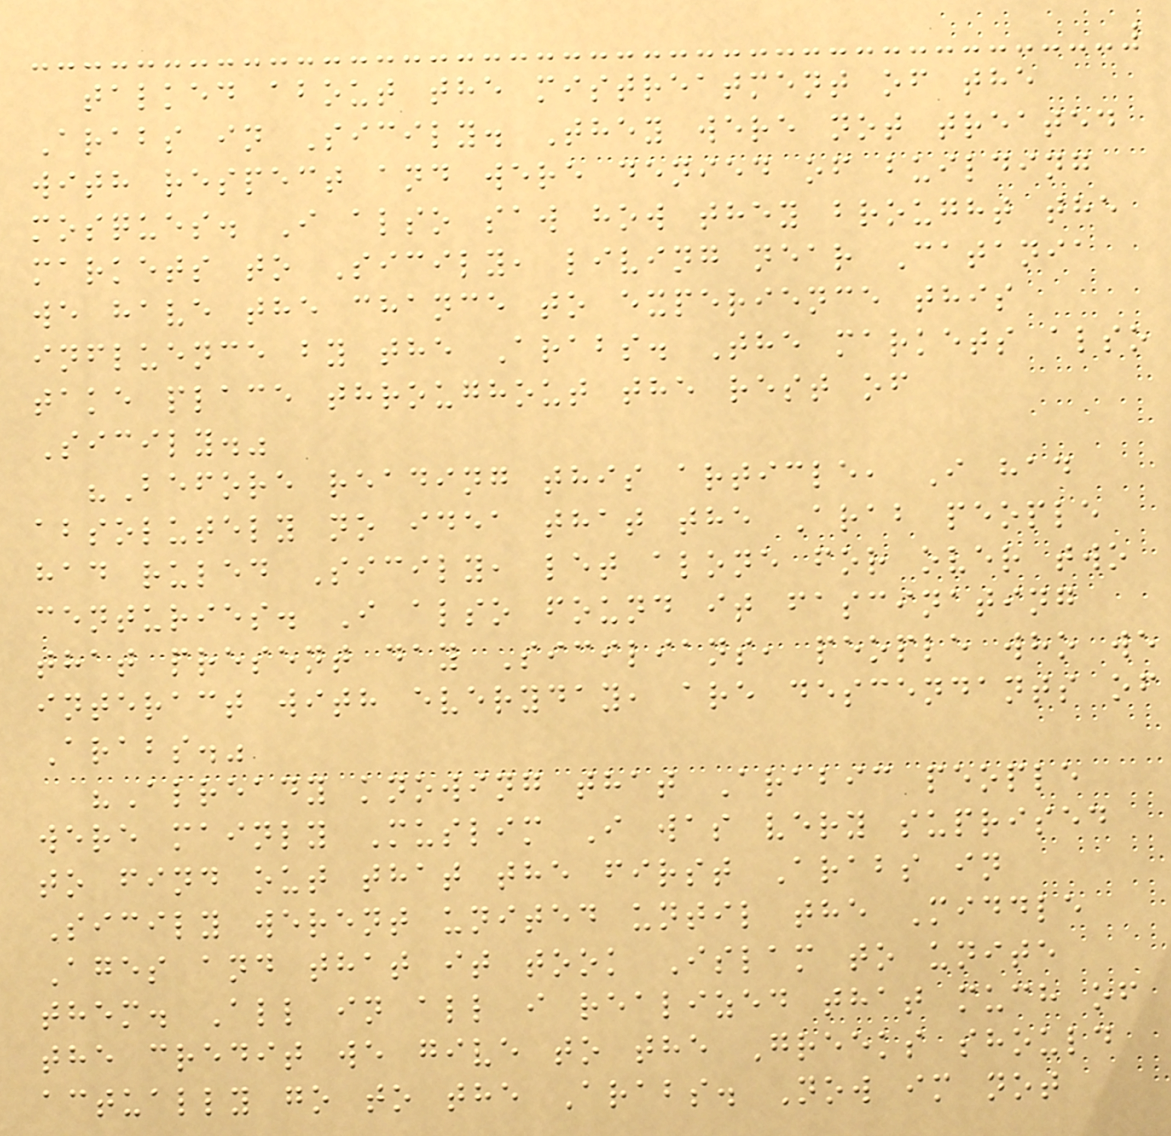talked about the mistreatment of the
Arabs in Sicily. They were not treated
with respect and were denied of building
mosques. I also saw how they brought the
markets to Sicily, living near Catania
we have the chance to experience this
influence by the Arabs. The markets also
take place throughout the rest of
Sicily."
"Before reading this article, I had
absolutely no idea that the Arab people
had ruled Sicily, let alone for over two
centuries. I also found it fascinating
that present day Sicilians, people who we
interact with everyday, are descendants of
Arabs."
"Already knowing that Arabic people
were mainly Muslim I was very suprised
to find out that the first Arabs in
Sicily werent united until the Middle
Ages and that it took Islam to unite
them. All in all i realized that much of
the credit we give to the Greeks should
actually go to the Arabs. Now im not
